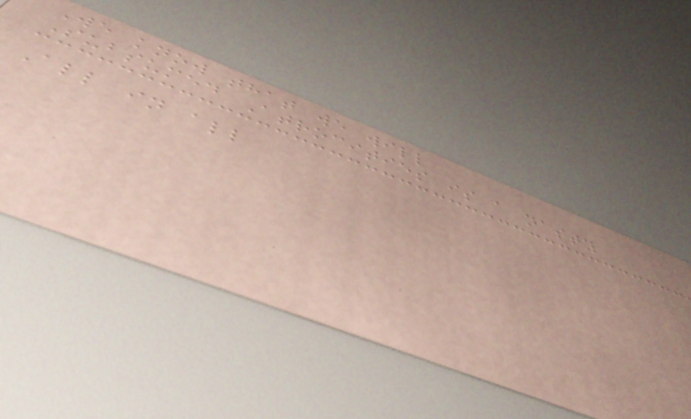We know that we will
Subsumed Atrocities is a nasty
All in all
